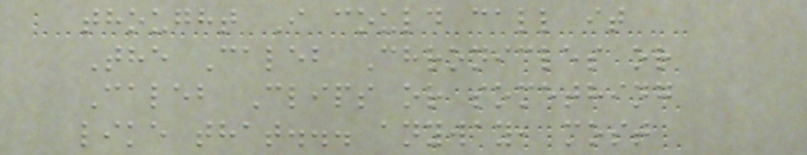thought I could call it
The Caleb Chronicles or
Caleb Clips or something
like that... anyway, most
